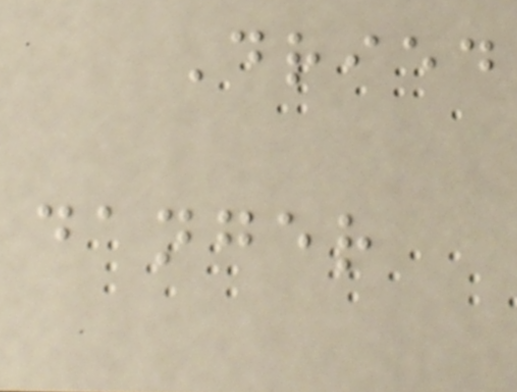Dried
danger
